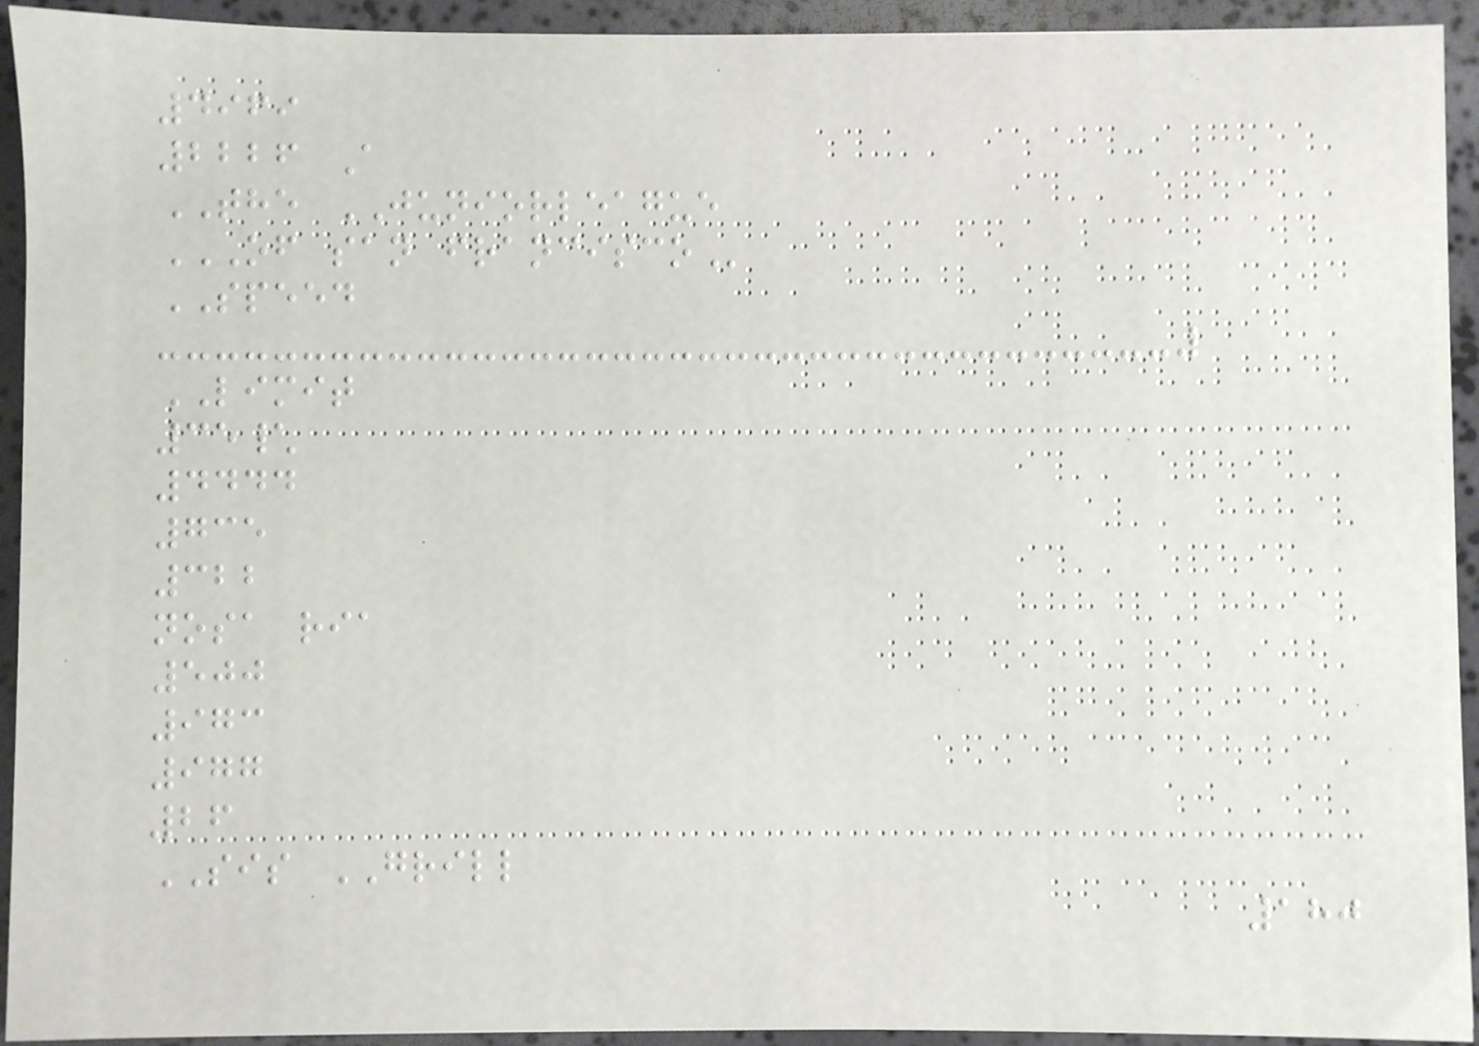4969
2226 A
THE JUNIORLEAGUE
OF SAN FRANCISCO
SPEED
LIMIT
35\
4444
735
322
nosa ria
500
973
977
26
SIS GRILL
180
